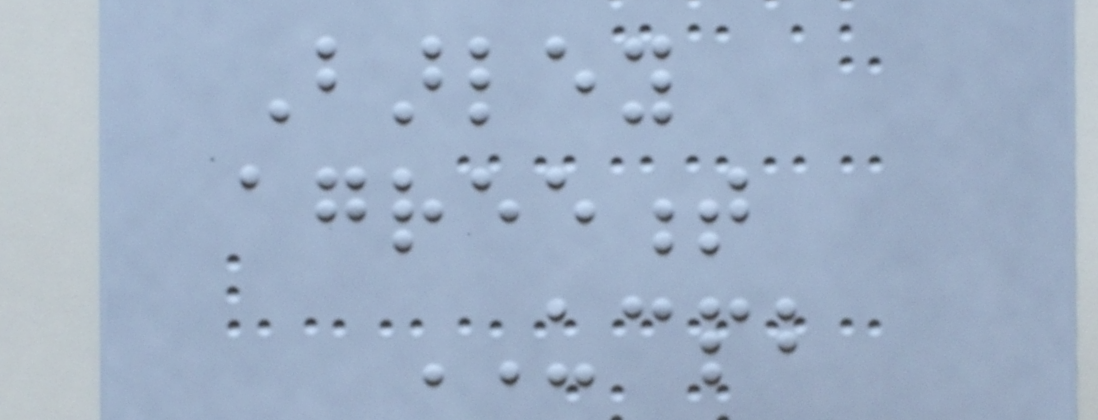Barley
agreement
UCPB
